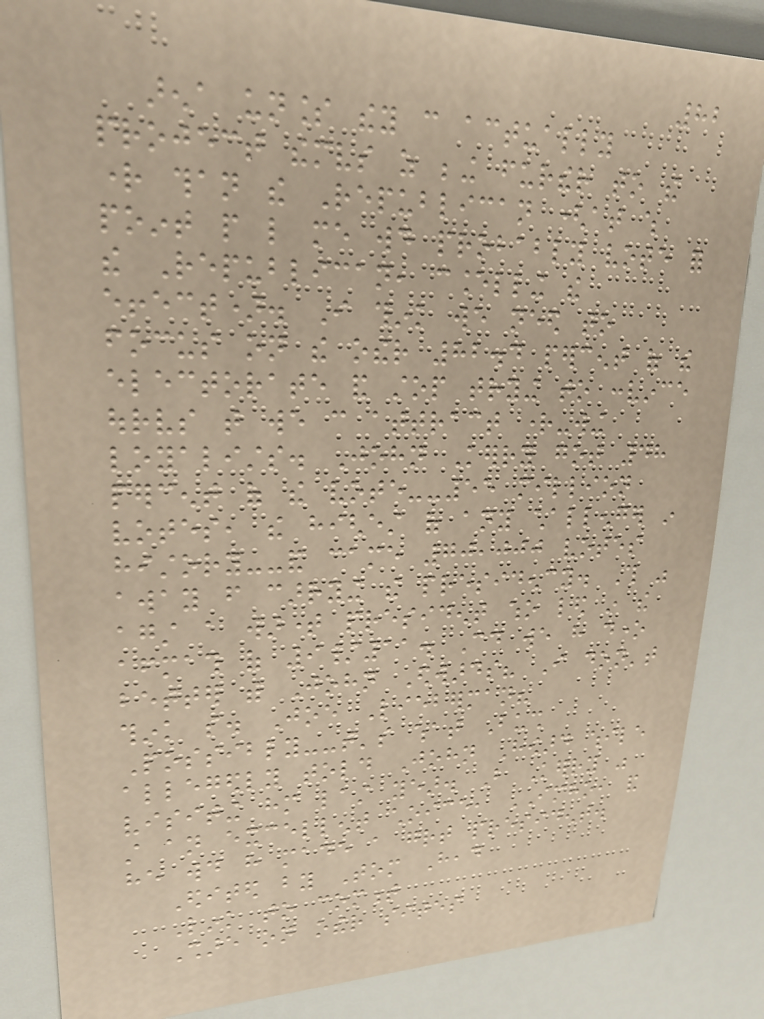82
arena unless they can actually
project themselves as being further to the
right than the Republican (at which
point people like me would probably vote for
the Republican, cancelling the
effect). I think we need to
focus on the other 82.4 percent of the
electorate and stop trying to convince
ourselves that we can attract right-wing
loyalists. John Kerry got 48
percent of the vote--55 million
votes, the highest of any challenger in
history--and came 70,000 votes
away from carrying the presidency. This was
against a wartime president who led in the
aftermath of 9/11. Could we have done
better with John Edwards? I don't
think so. Joe Lieberman?
Possibly--that's what Bush
allegedly told John Howard while
visiting him last year. But Kerry was
still an excellent choice, IMHO, and
he would have made a great president.
Edited by Tom Head
Link to comment
Share on other sites
